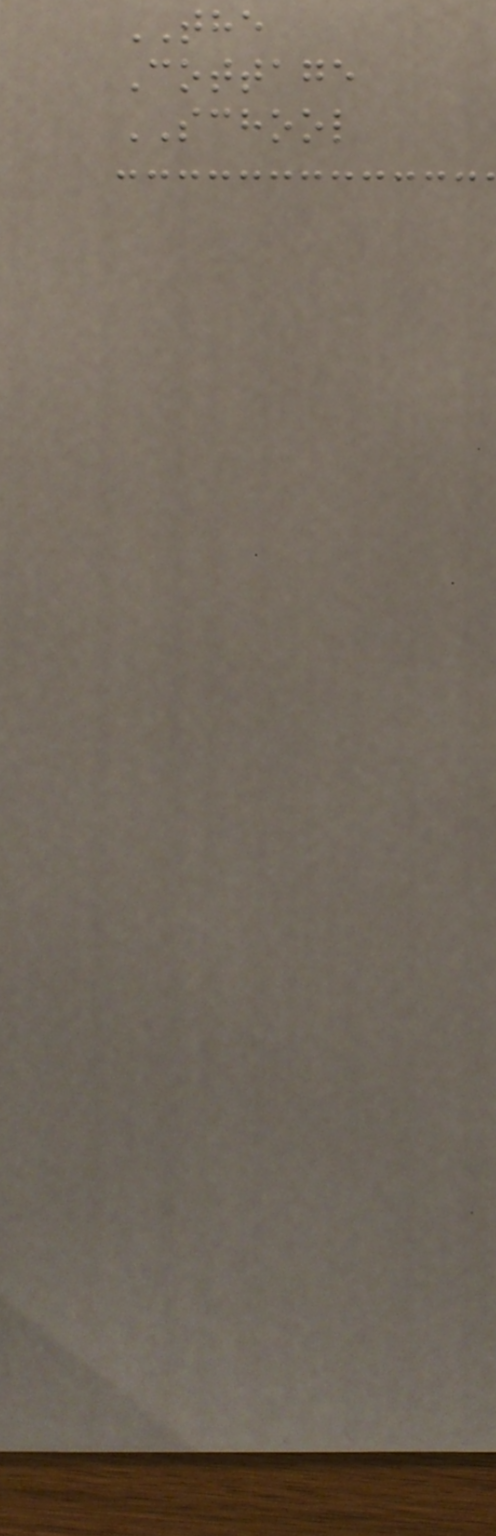THE
Cottage
SCHOOL
